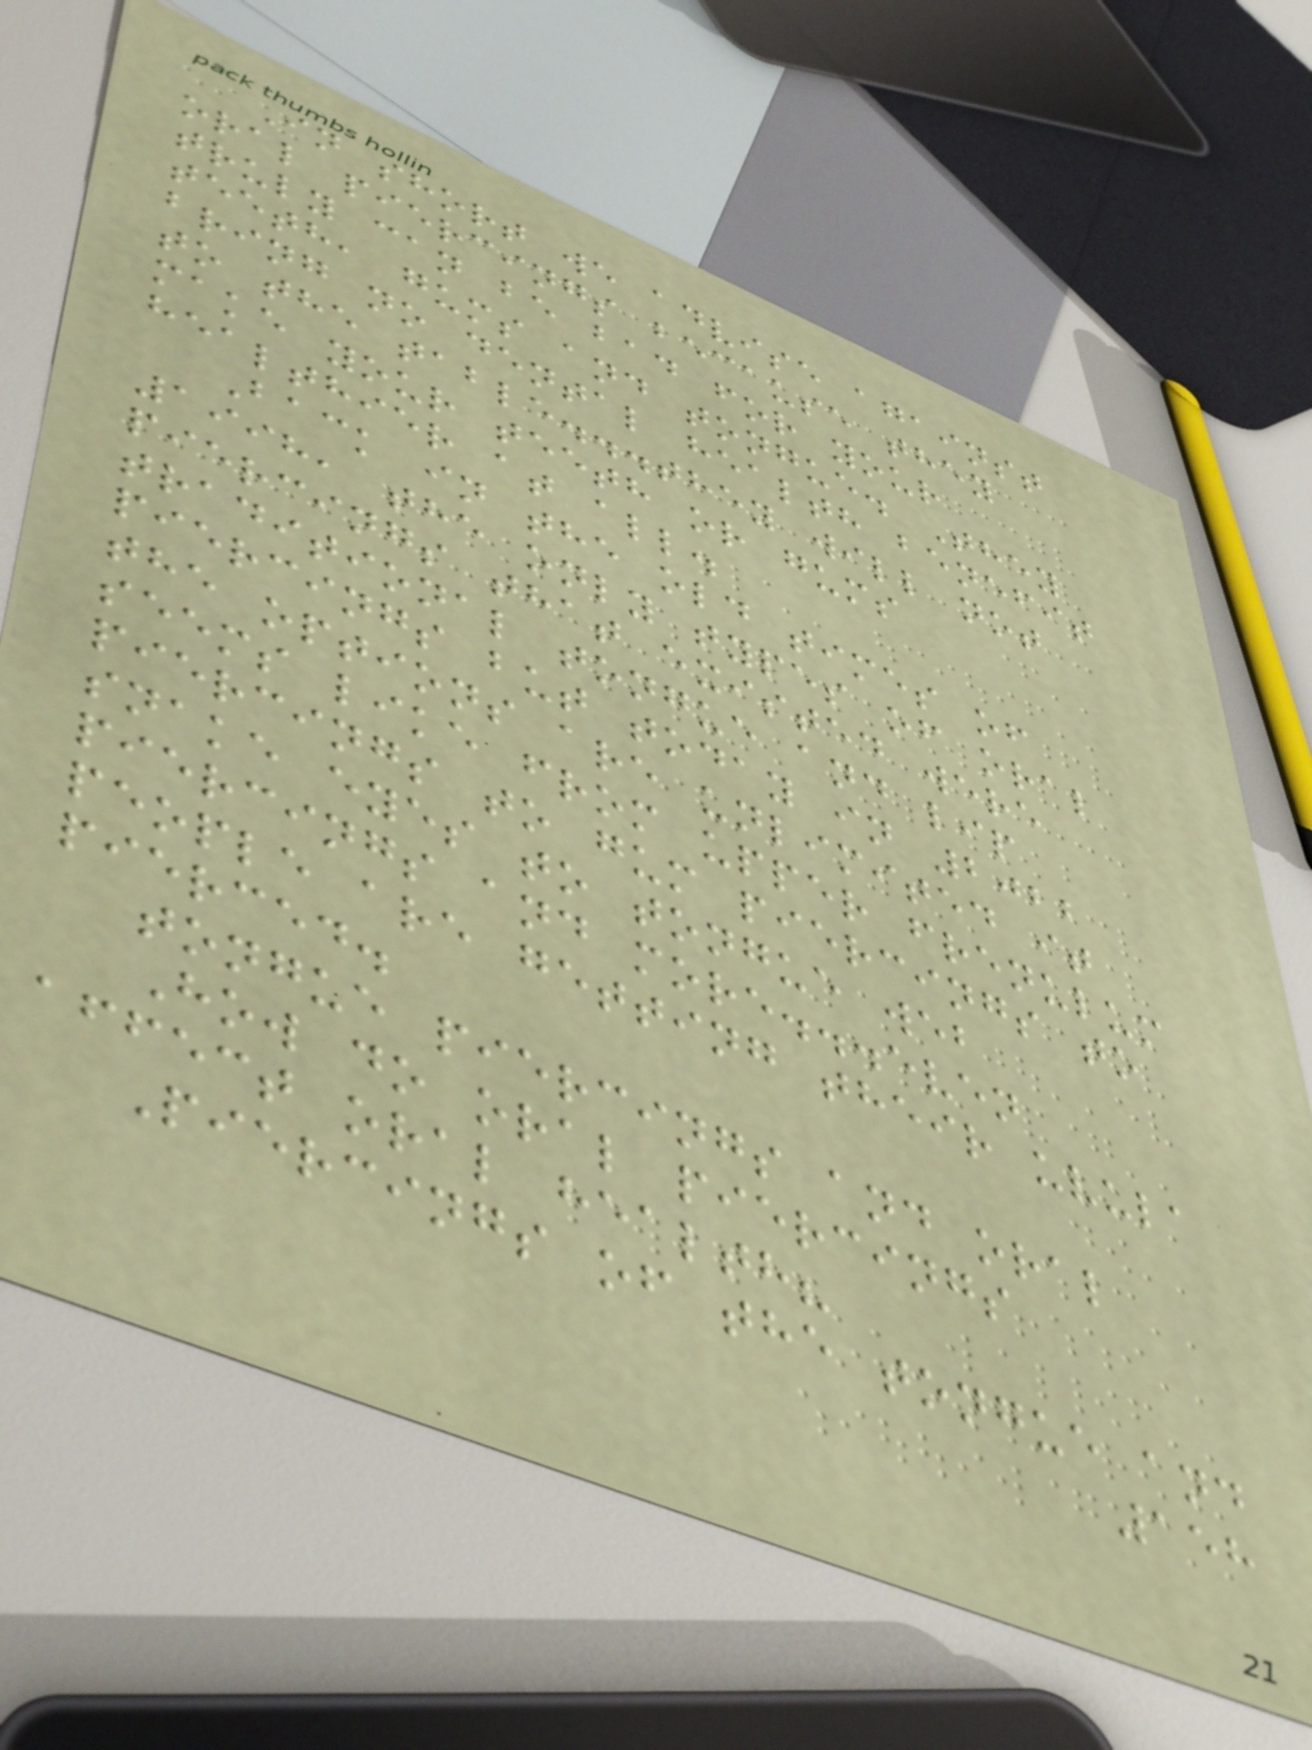In short we advise against
oral piercings because they
truly can be bad for your
teeth, gums and tongue. They
bring no dental health benefit
to the table...they will not
make your teeth or gums
healthier at all.
Back in the old times of
1998, the only types of oral
piercings that existed were
traditional tongue and lip
piercings but today in 2022
the options are unlimited it
seems like from upper frenulum
piercings to gum piercings to
snake eyes to tongue web
piercings and more...even
people are getting their uvula
pierced.
tongue piercings and oral
How do oral piercings
affect oral health?
Piercings of the tongue and
158
